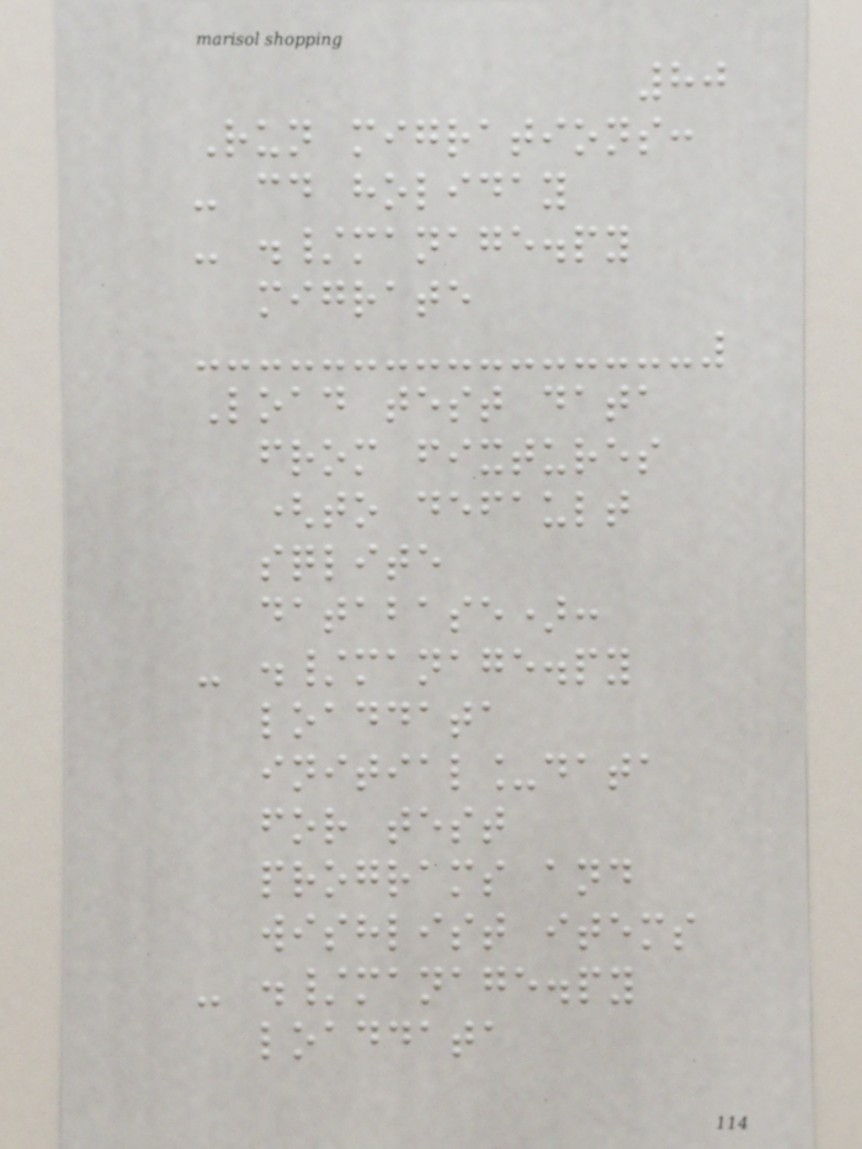80
Run migrations:
- cd holiday
- ./manage.py
migrate
Load test data
from fixtures
(to default
sqlite
database):
- ./manage.py
loaddata
initial_data
for test
programs and
wishlist items
- ./manage.py
loaddata
